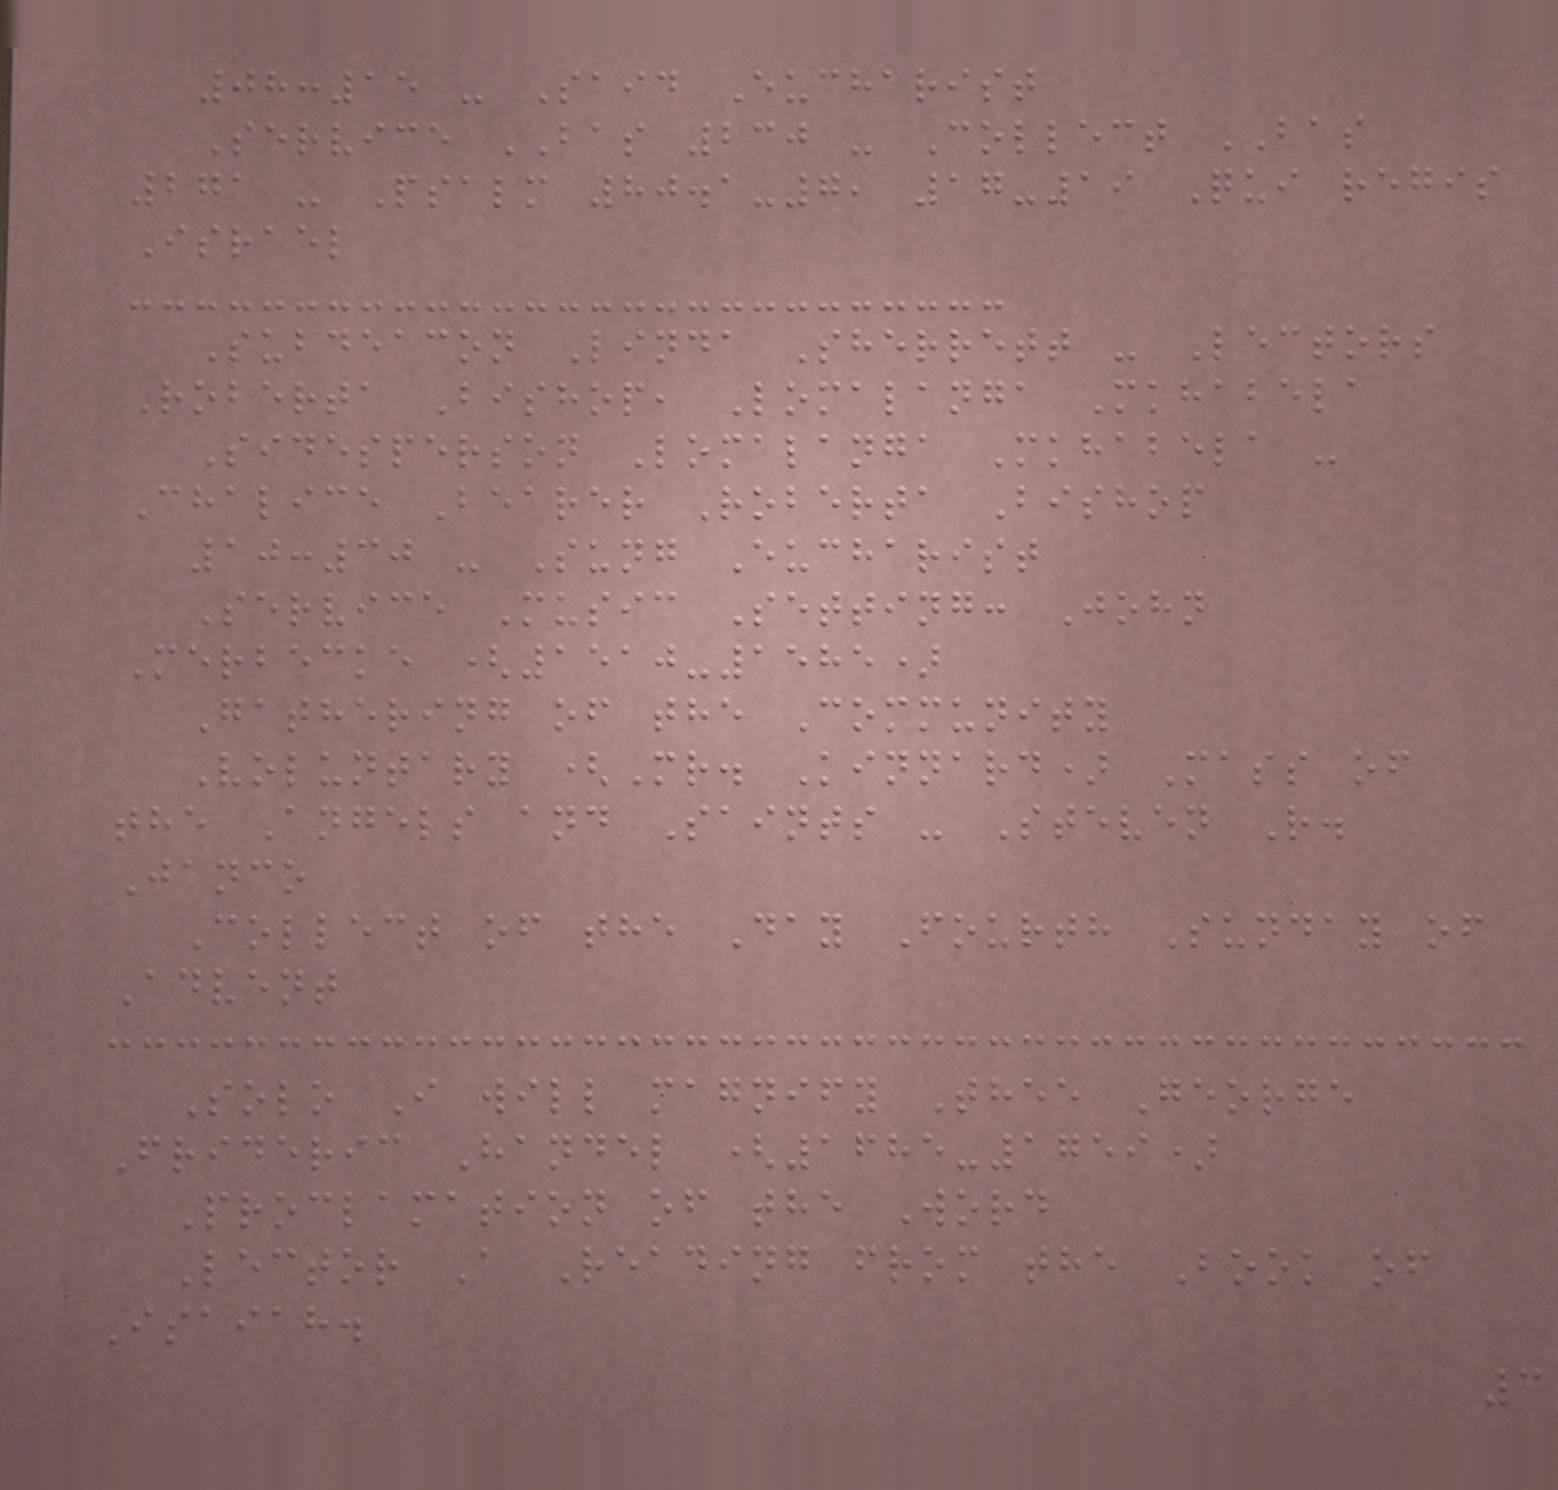08:15 - Said Eucharist
Service BAS 230 - Collect BAS
271 - Psalm 80.1-7, 17-19 Qui regis
Israel
Subdeacon Linda Sherrett - Lectors
Roberta Bishop, Lomalanga Mkhabela
Sidesperson Lomalanga Mkhabela -
Chalice Bearer Roberta Bishop
10:30 - Sung Eucharist
Service Music Setting: John
Merbecke (1510-1585)
Gathering of the Community
Voluntary (Mr. Kinnard) Mass of
the Angels and Saints - Steven R.
Janco
Collect of the Day Fourth Sunday of
Advent
Solo I will magnify Thee George
Frideric Handel (1685-1759)
Proclamation of the Word
Lector A Reading from the Book of
Isaiah.
3
